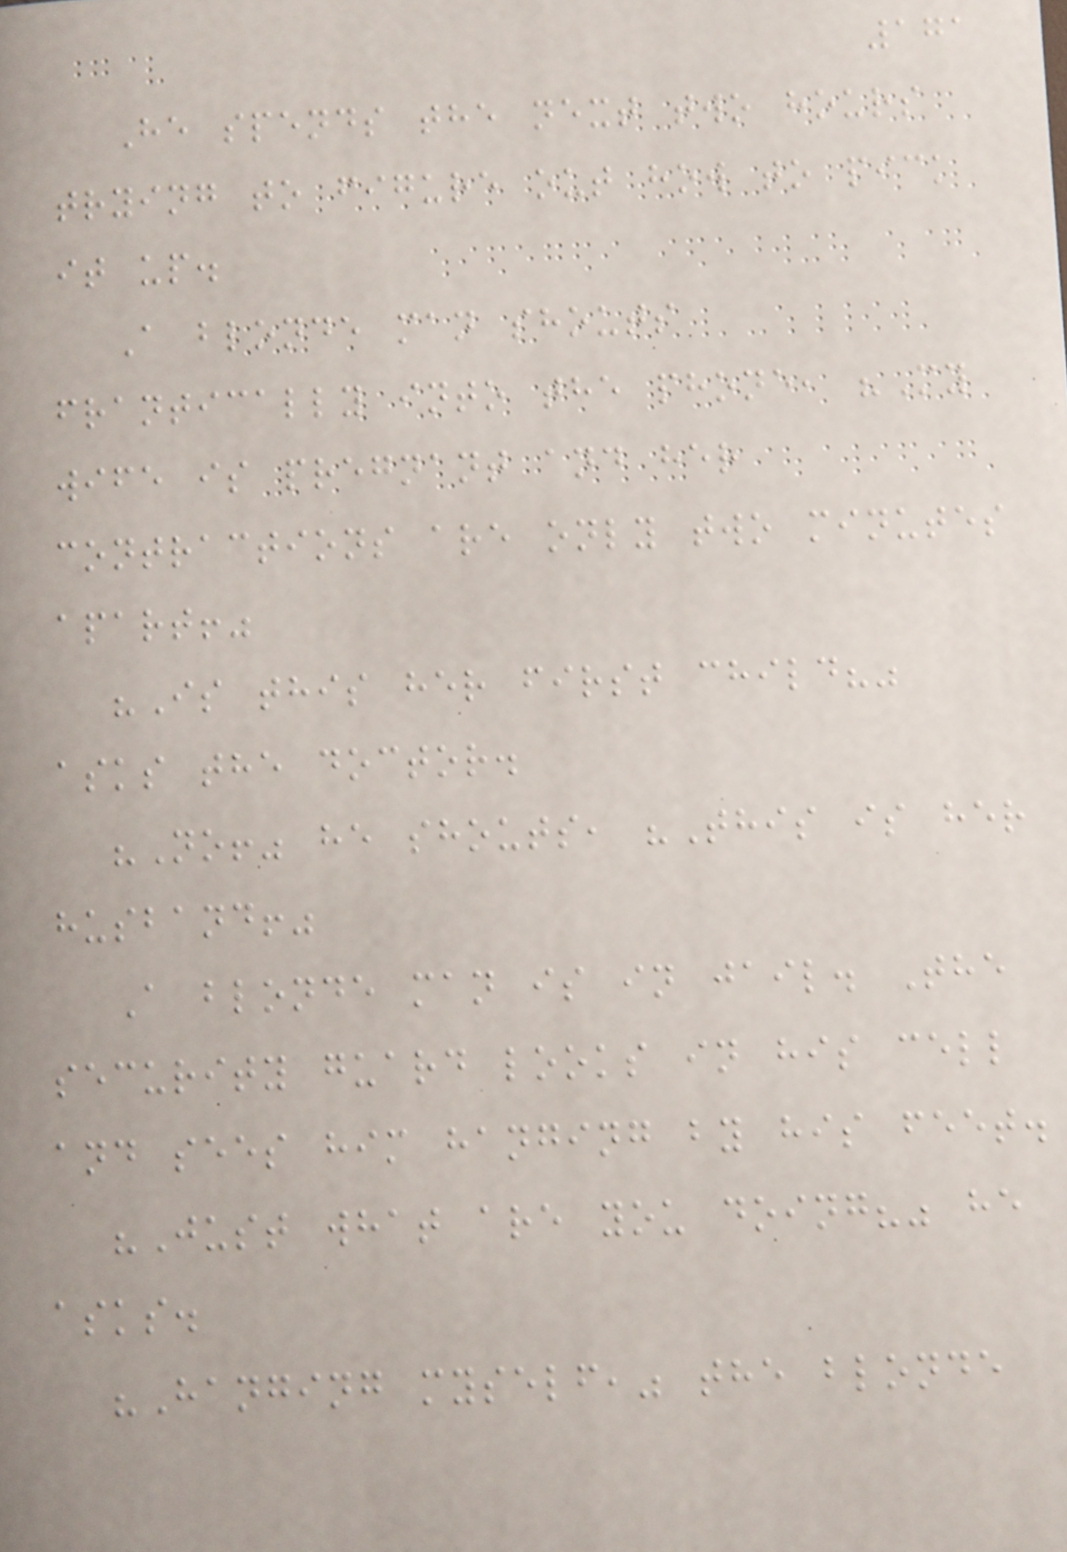171
He spends the next two hours
trying to figure out how to pick
it up.
A blonde man shouts
frantically into the phone, "My
wife is pregnant and her
contractions are only two minutes
apart!"
"Is this her first child?"
asks the doctor.
"No!" he shouts, "This is her
husband!"
A blonde man is in jail. The
security guard looks in his cell
and sees him hanging by his feet.
"Just what are you doing?" he
asks.
"Hanging myself," the blonde
